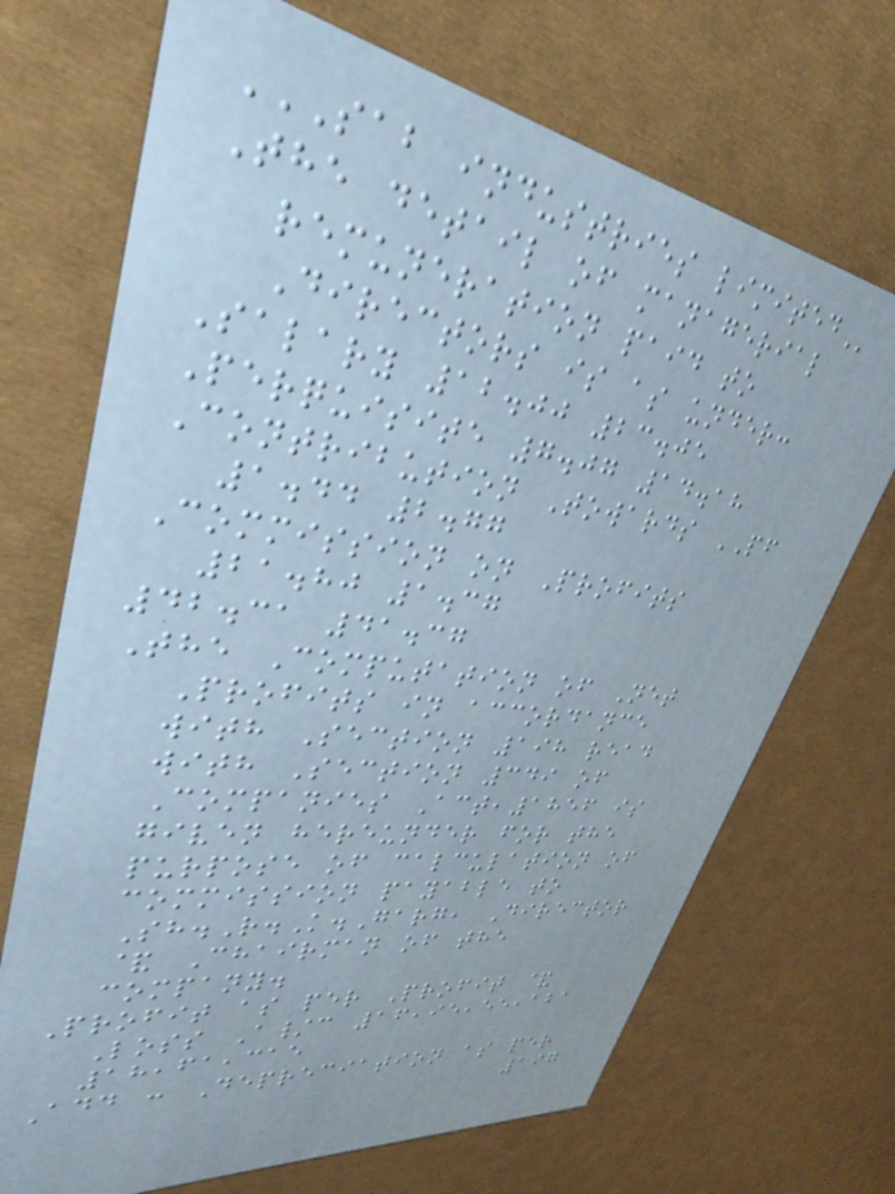SAB INDUSTRIES LIMITED
The detail of managerial
remuneration paid to
Directors is as under:
Salary 12.00 23.05
Perquisite 7.07 14.18
Contribution Towards PF
1.44 2.77
Commission on Profits
21.80 1.37
42.31 41.37
The Computation of Net
Profits in accordance
with Section 198 read
with Section 349 of
Companies Act,1856 is
given hereunder for the
purpose of calculation of
commission payable to
Sh.R.K.Garg, Director
& Chairman of the
company.
Profit as per Profit &
Loss A/c 16,95,55,121
18,61,315
Add : Depreciation as per
197
